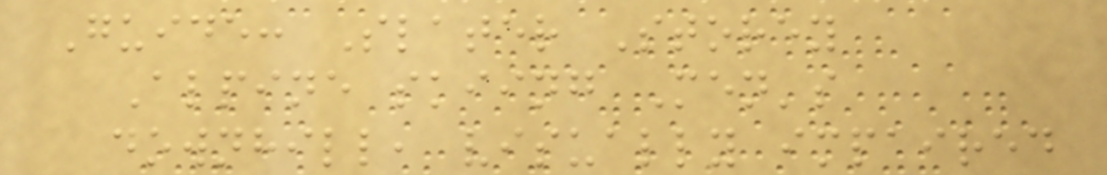Guide: Slater Storey
Alpine skiing Men's
downhill, visually impaired
